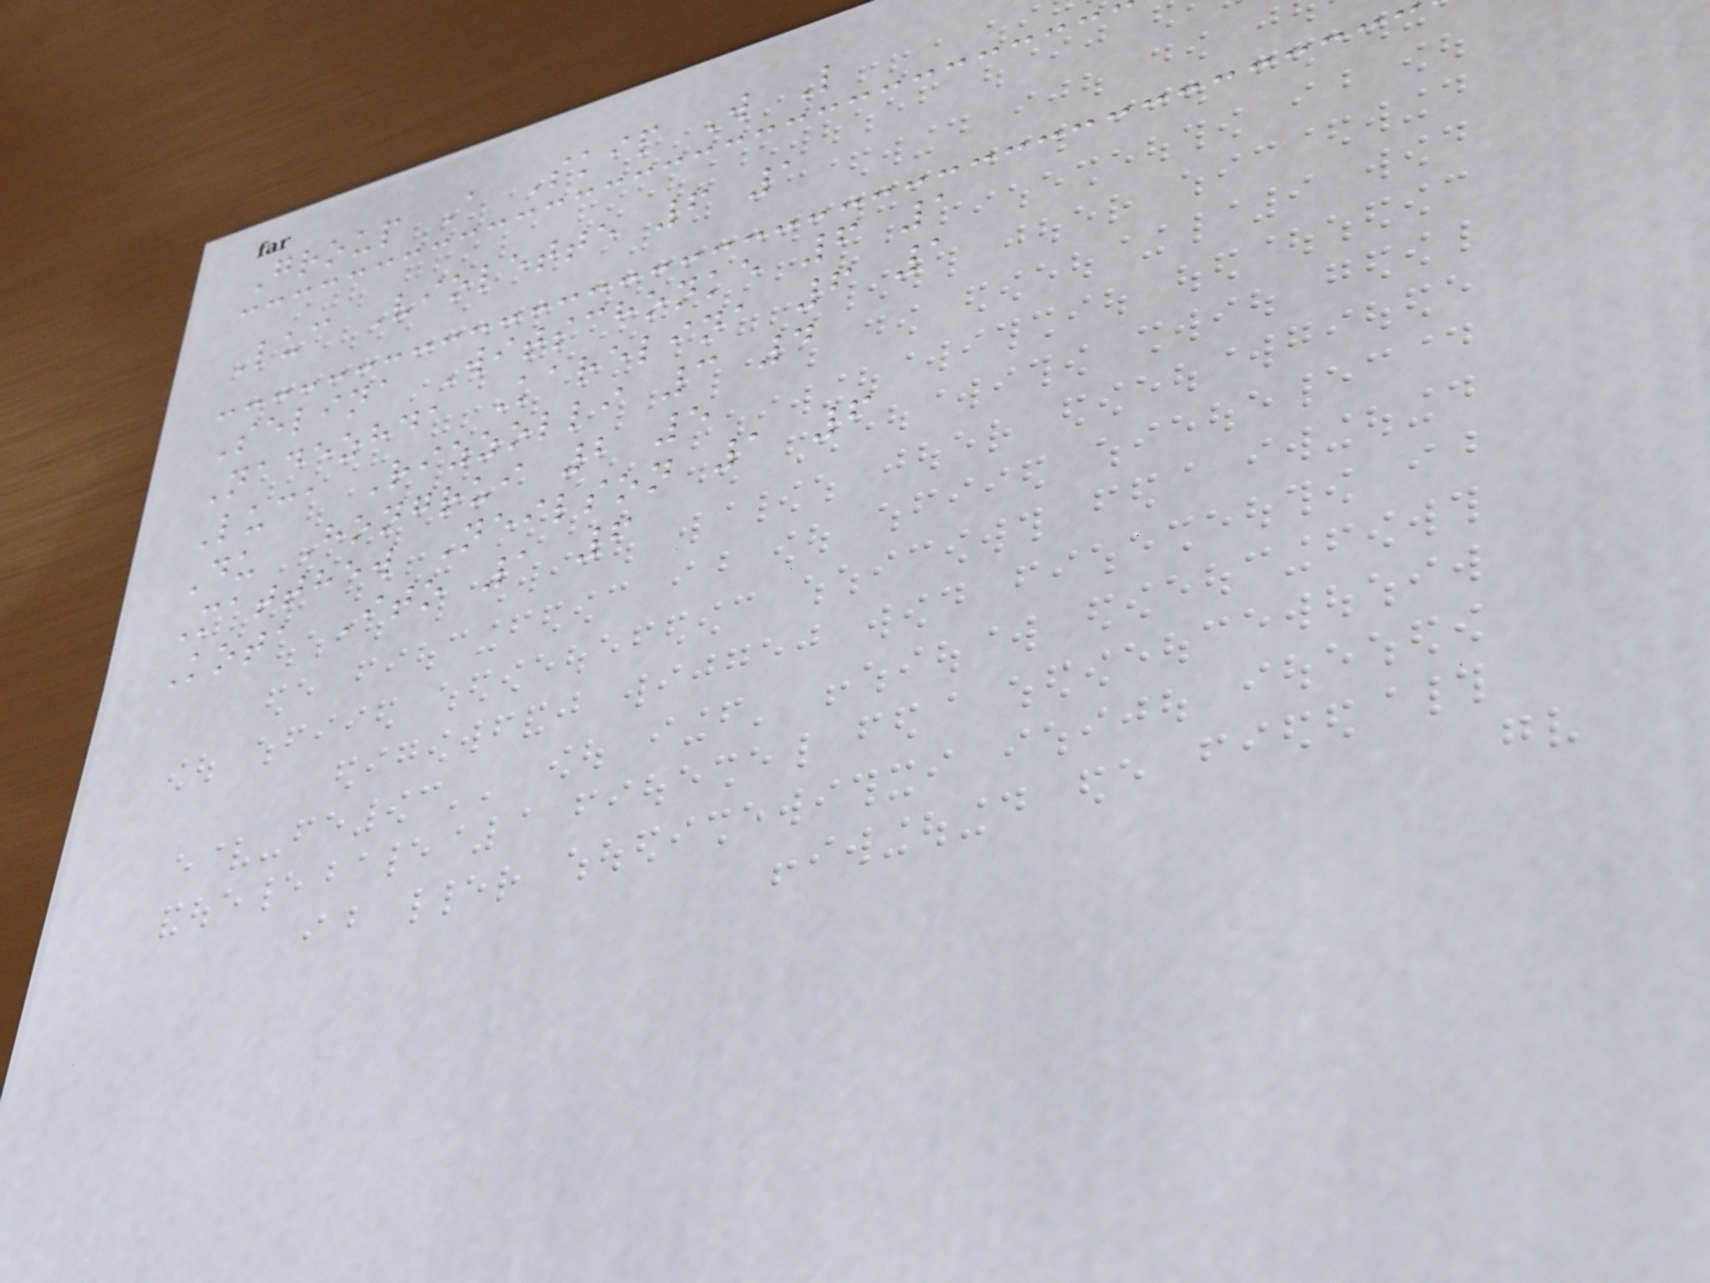Group A Skip W L
Luc Violette 6 1
Selina Witschonke 6 1
Nadezhda Karelina 6 1
Luca Rizzolli 3 4
Du Hongrui 2 5
Matthew Neilson 1 6
Kota Ito 1 6
